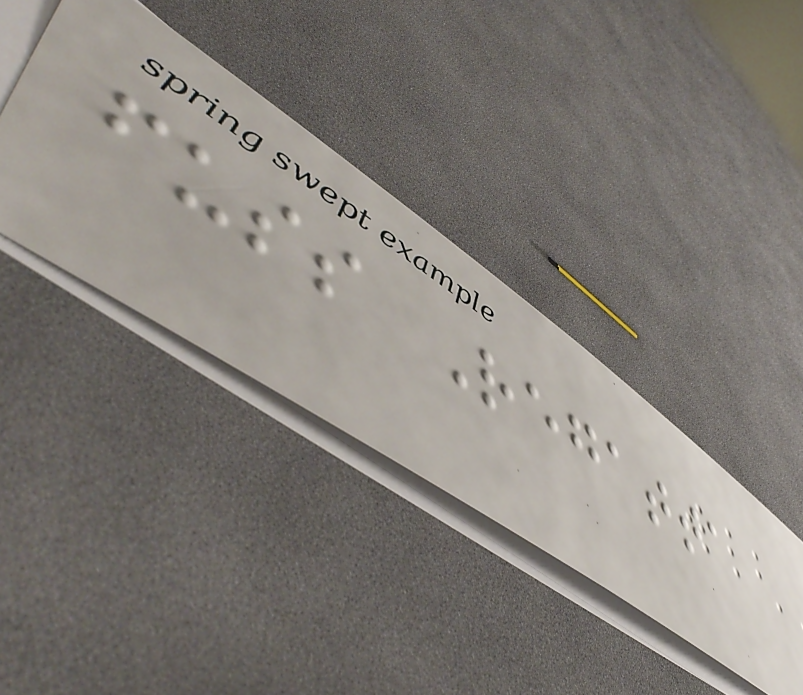fuss Regatta
